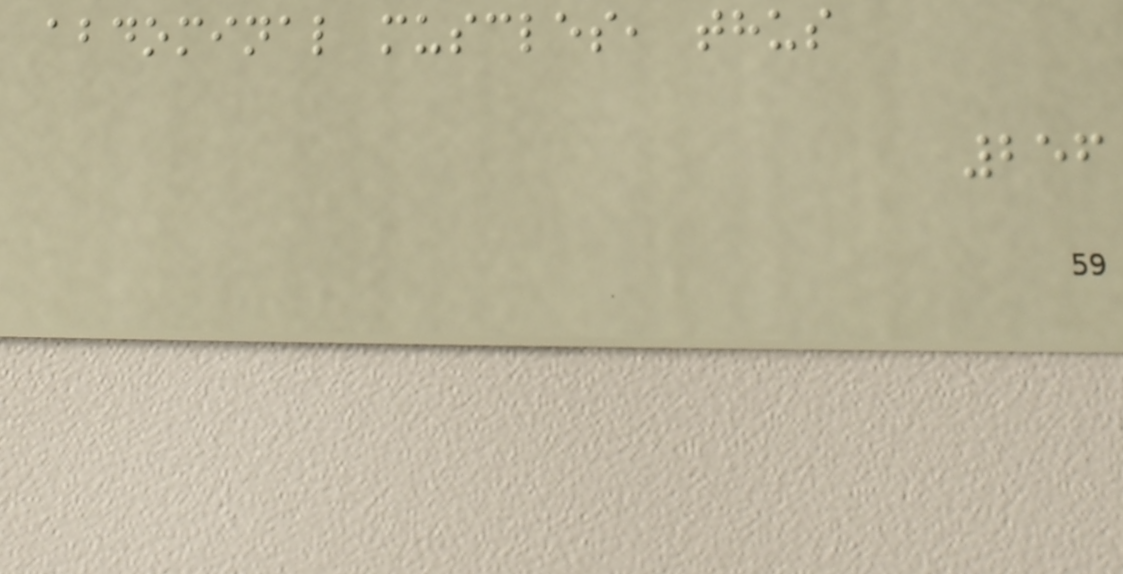abdominal muscles, thus
256
